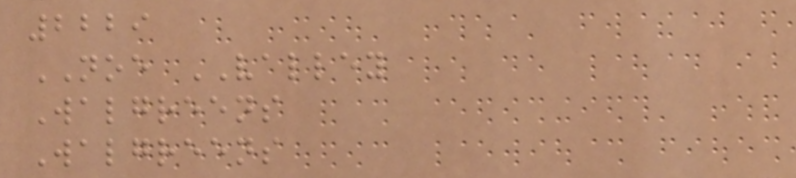2229
NOE VALLEY
Walgreens
Walgreens
